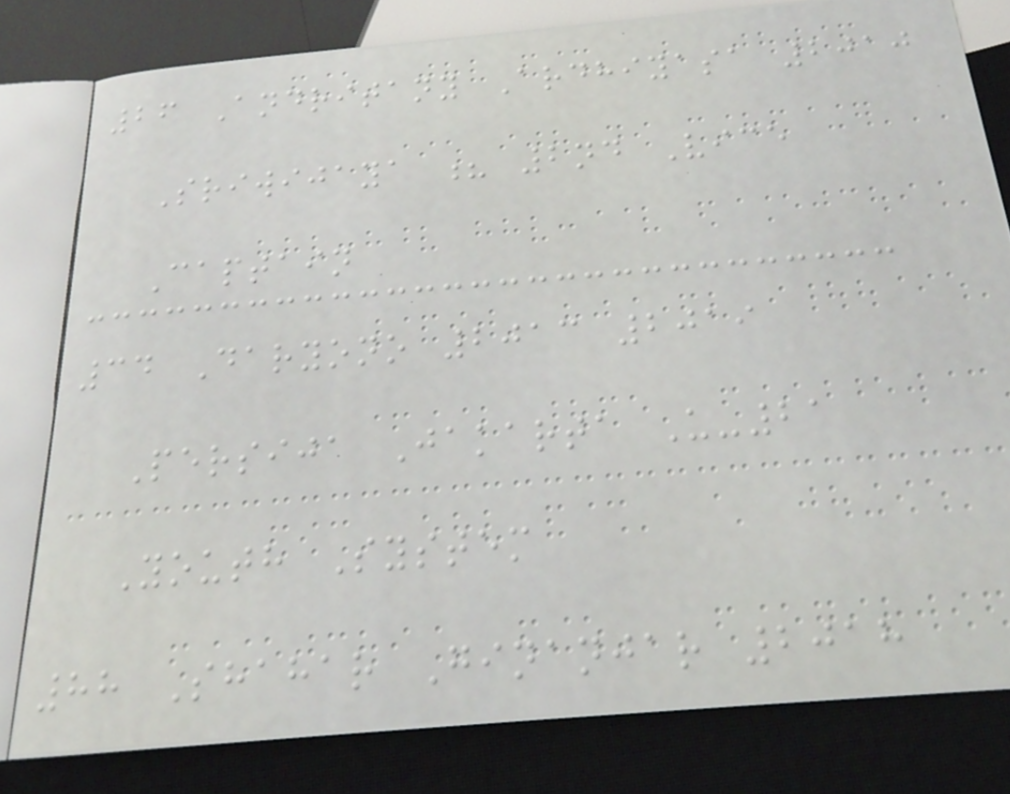26 Andritany Ardhiyasa 2010
Sriwijaya ? 2nd Vice
Captain
34 Daryono 2013 2019
Persija Jakarta U-21
Youth System
88 Shahar Ginanjar 2018
